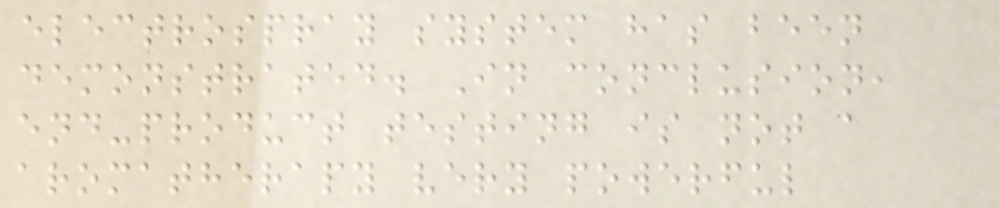electrospray system has been
demonstrated. In conclusion,
end-product testing is not a
aromatherapy very powerful
